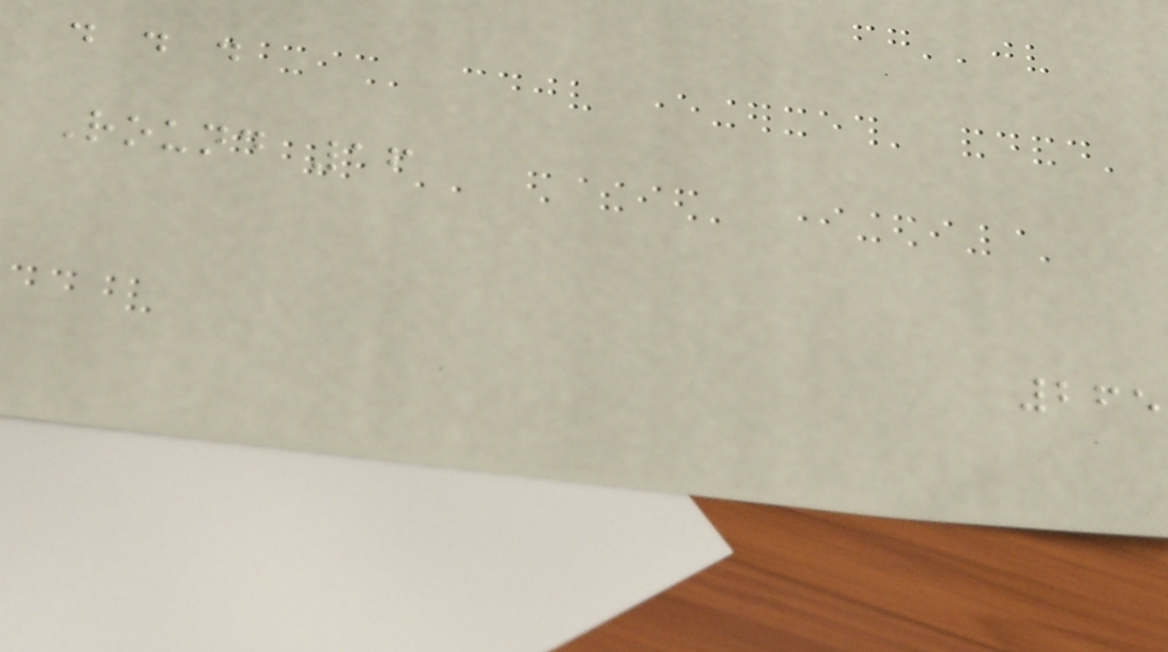. . .
Round 16
265
